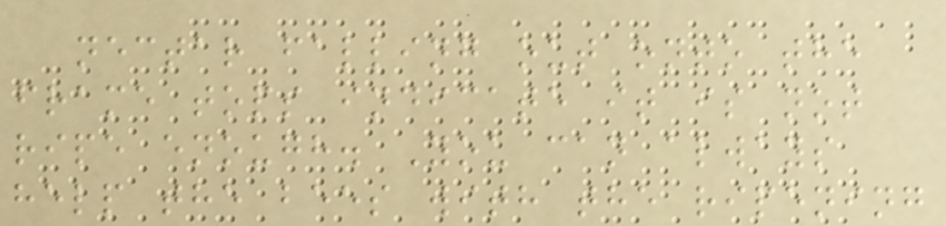nectar falling out onto the
frame tops indicate it is not
ripe enough. You can always
help the bees with the ripening
